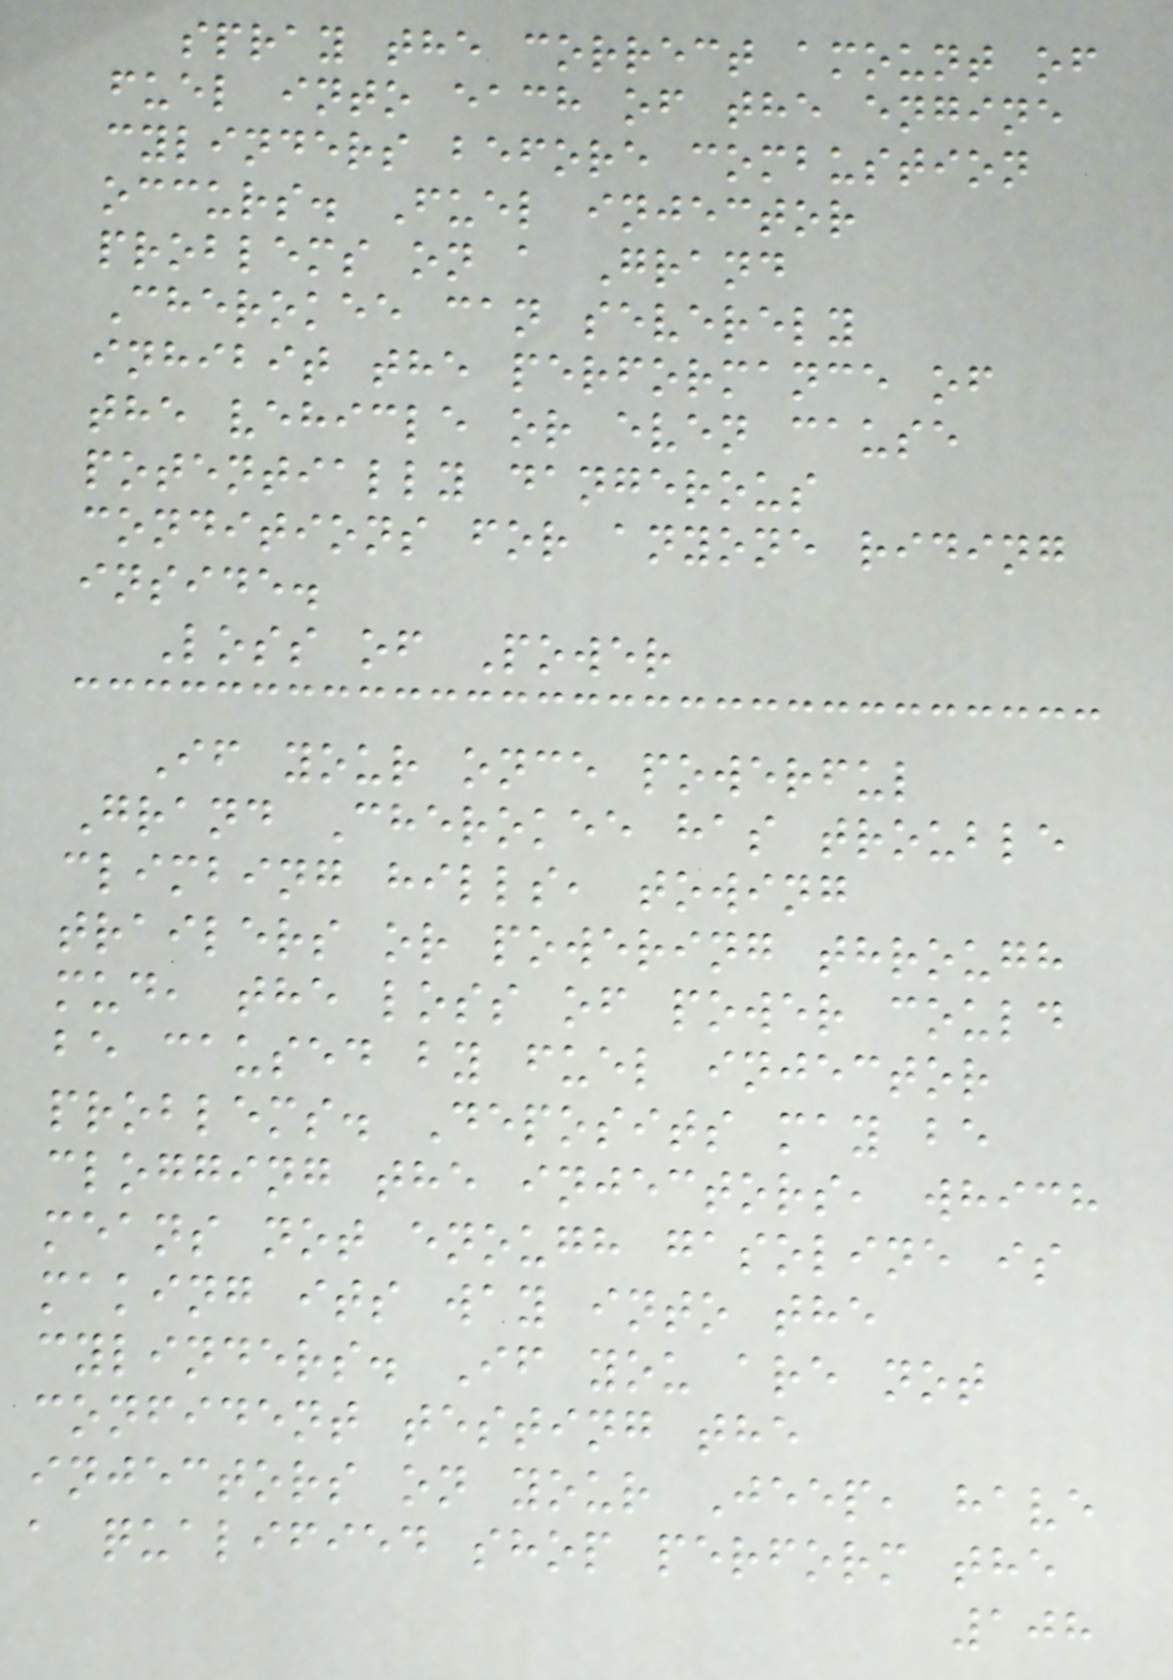spray the correct amount of
fuel into each of the engine
cylinders before combustion
occurs. Fuel injector
problems on a Grand
Cherokee can severely
inhibit the performance of
the vehicle or even cause
potentially dangerous
conditions for anyone riding
inside.
Loss of Power
If your once powerful
Grand Cherokee has trouble
climbing hills, towing
trailers or powering through
mud, the loss of power could
be caused by fuel injector
problems. Deposits may be
clogging the injectors, which
means not enough gasoline is
making its way into the
cylinders. If you are not
confident testing the
injectors on your Jeep, have
a qualified shop perform the
108
